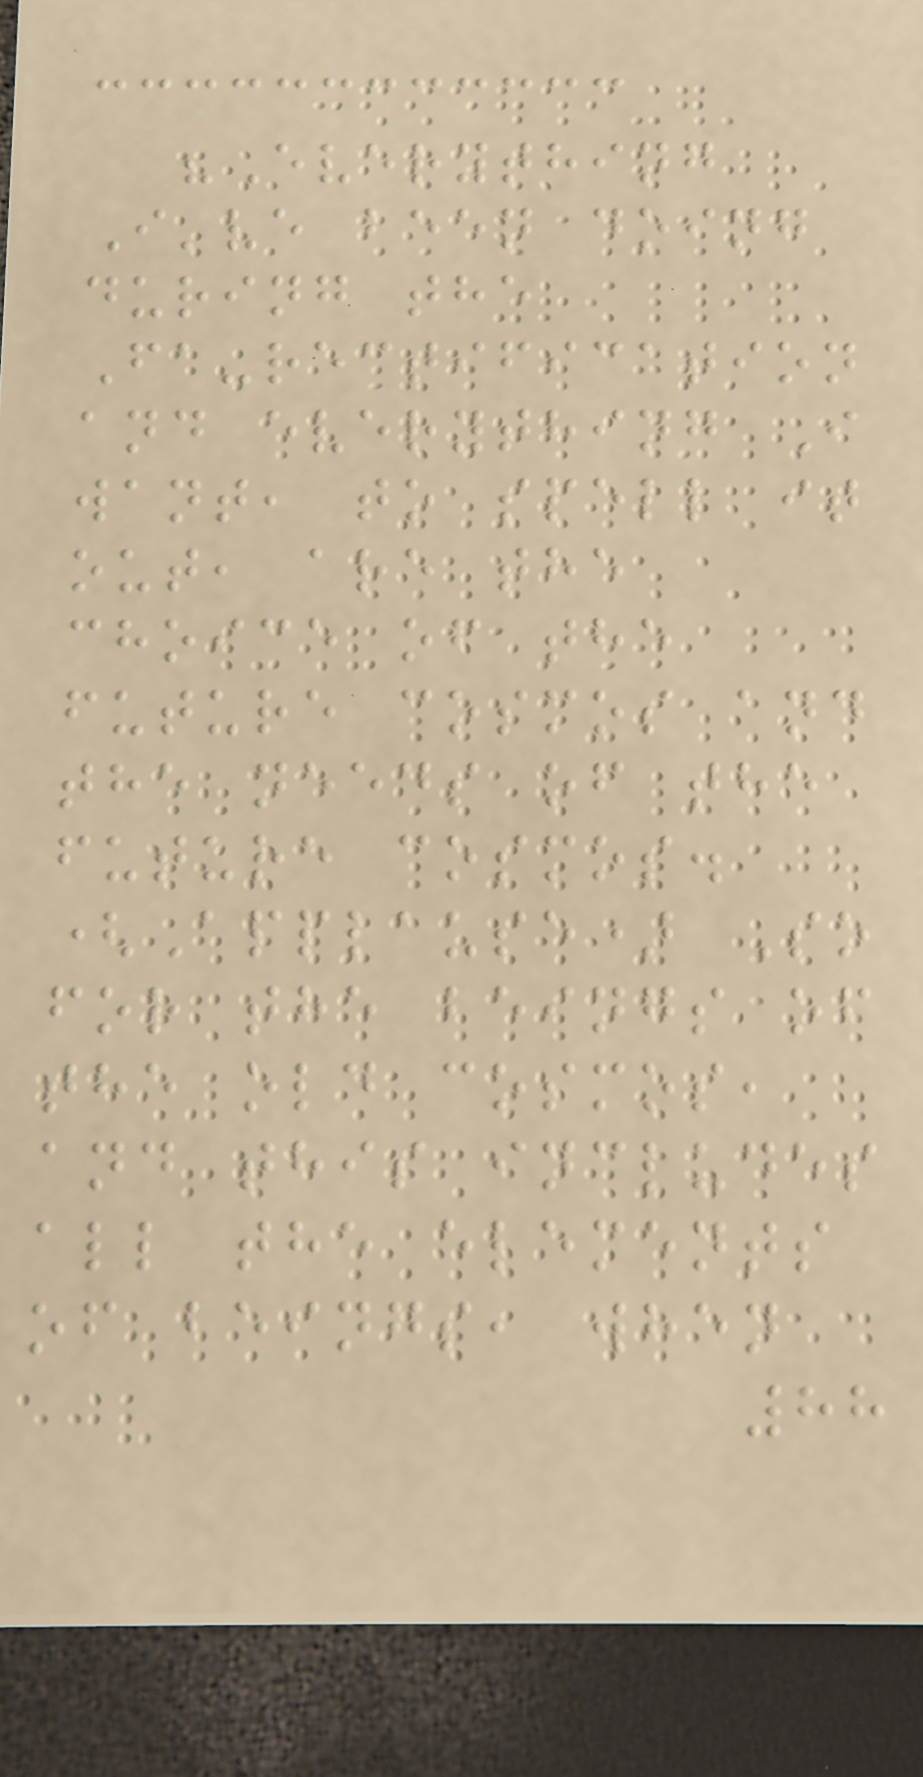"Everything
I've been doing
during the
Fa-rectification
and everything I
want, to spell it
out, are the
choice of the
future cosmos and
the needs of the
future cosmos.
(Applause) So
for the beings of
the old cosmos,
and this includes
all the elements
of beings, when
88
